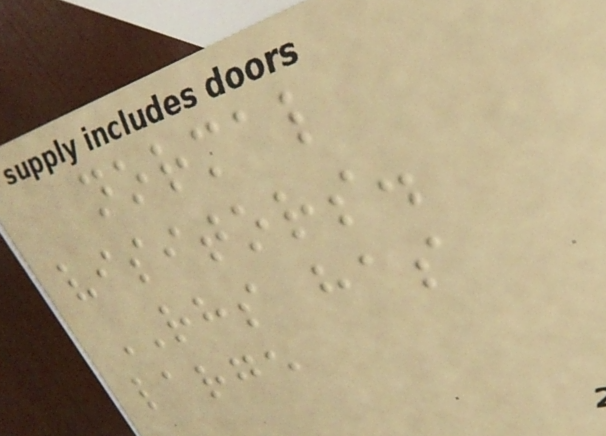normal
visitors.
RHS has
large
